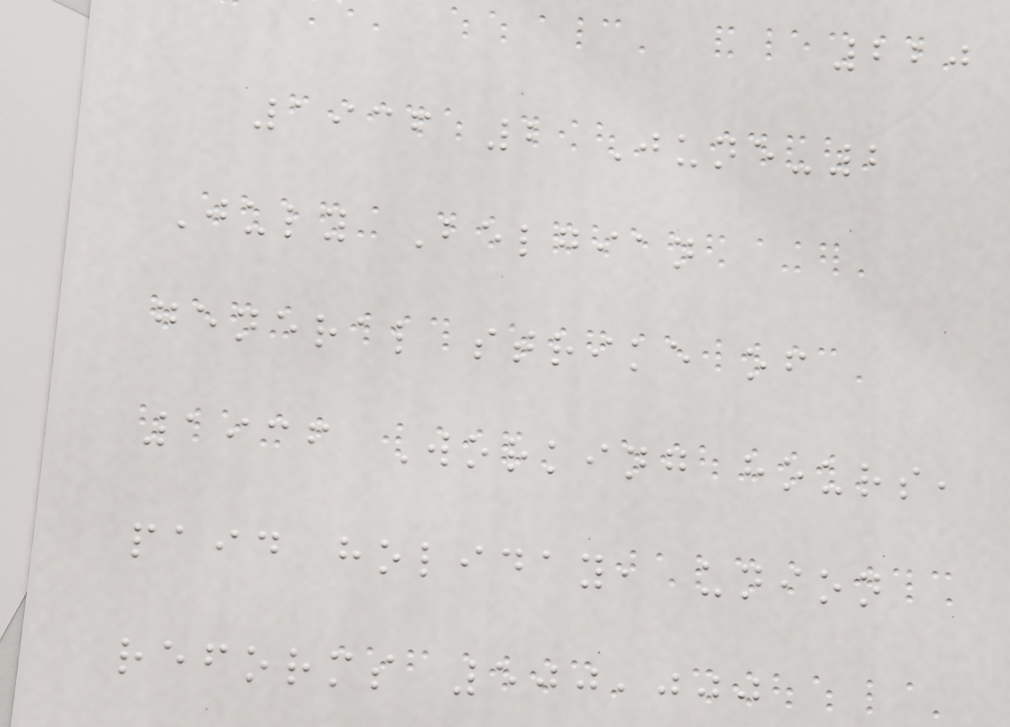220
1936 2 June-2
July Belgian
general strike of
1936 Working hours,
paid holiday, union
reforms 500,000
